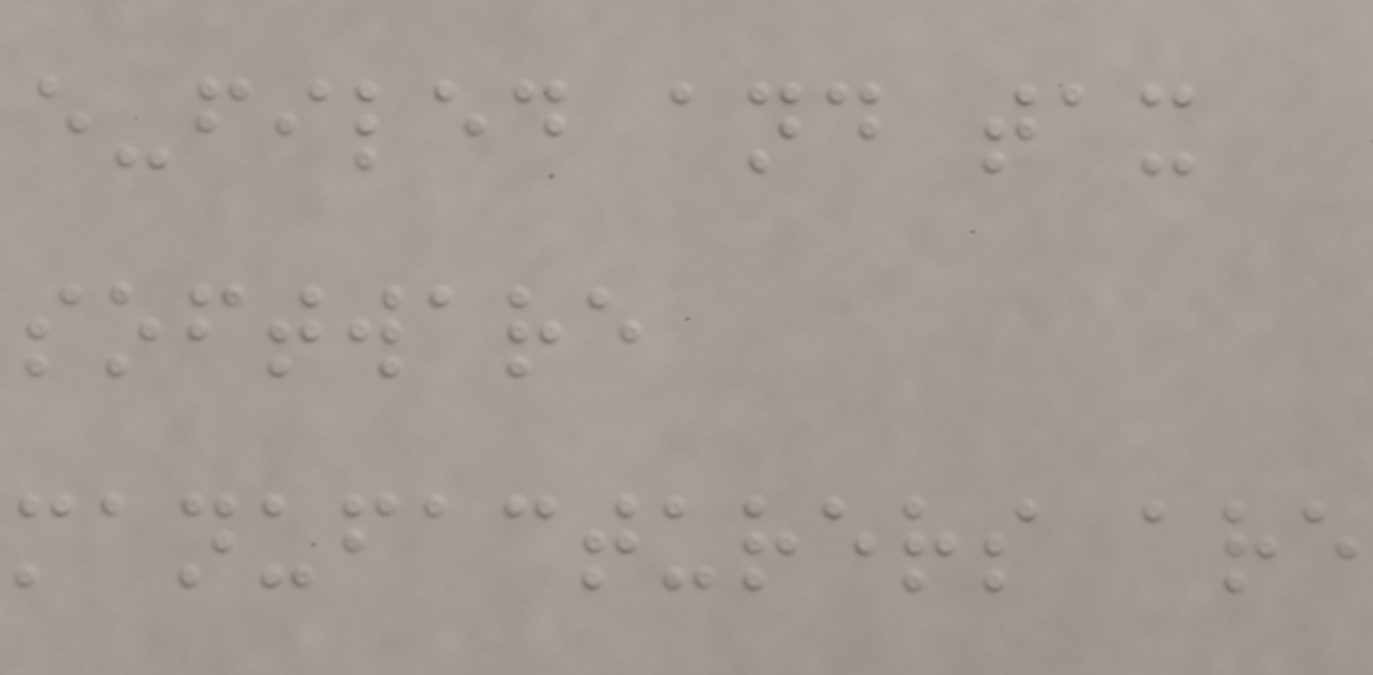e-filed and tax
software
manufacturers are
